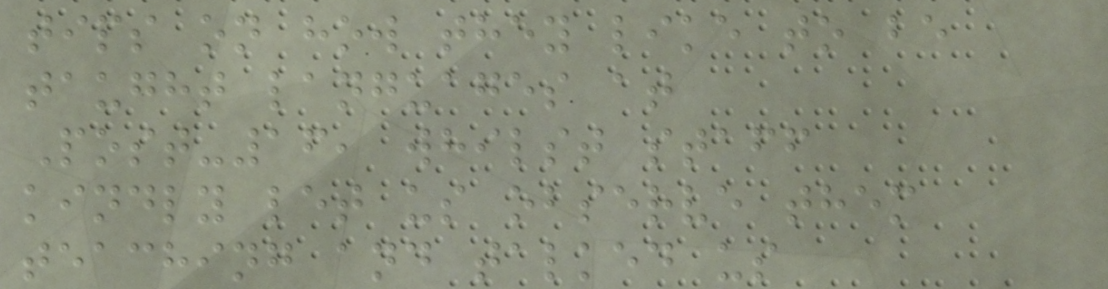tips on how they like to be
taught languages at
Post-16, whilst staff
kindly let us observe them
teaching and talked us
